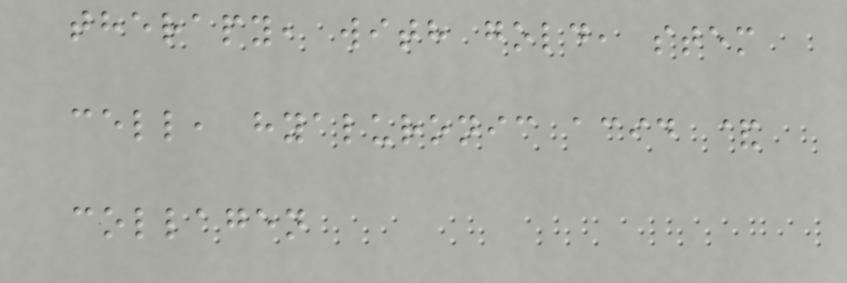therapy, with gold, stem
cell, hyaluronic acid &
collagen
